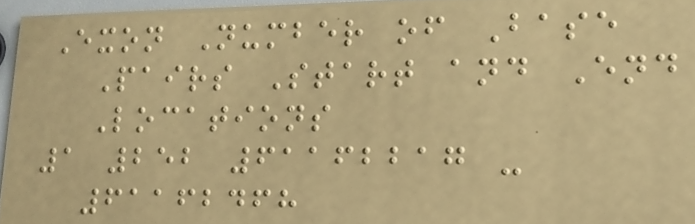Exon Number of Base
Pairs Start and End
Locations
1 252 61162217 -
61162468
